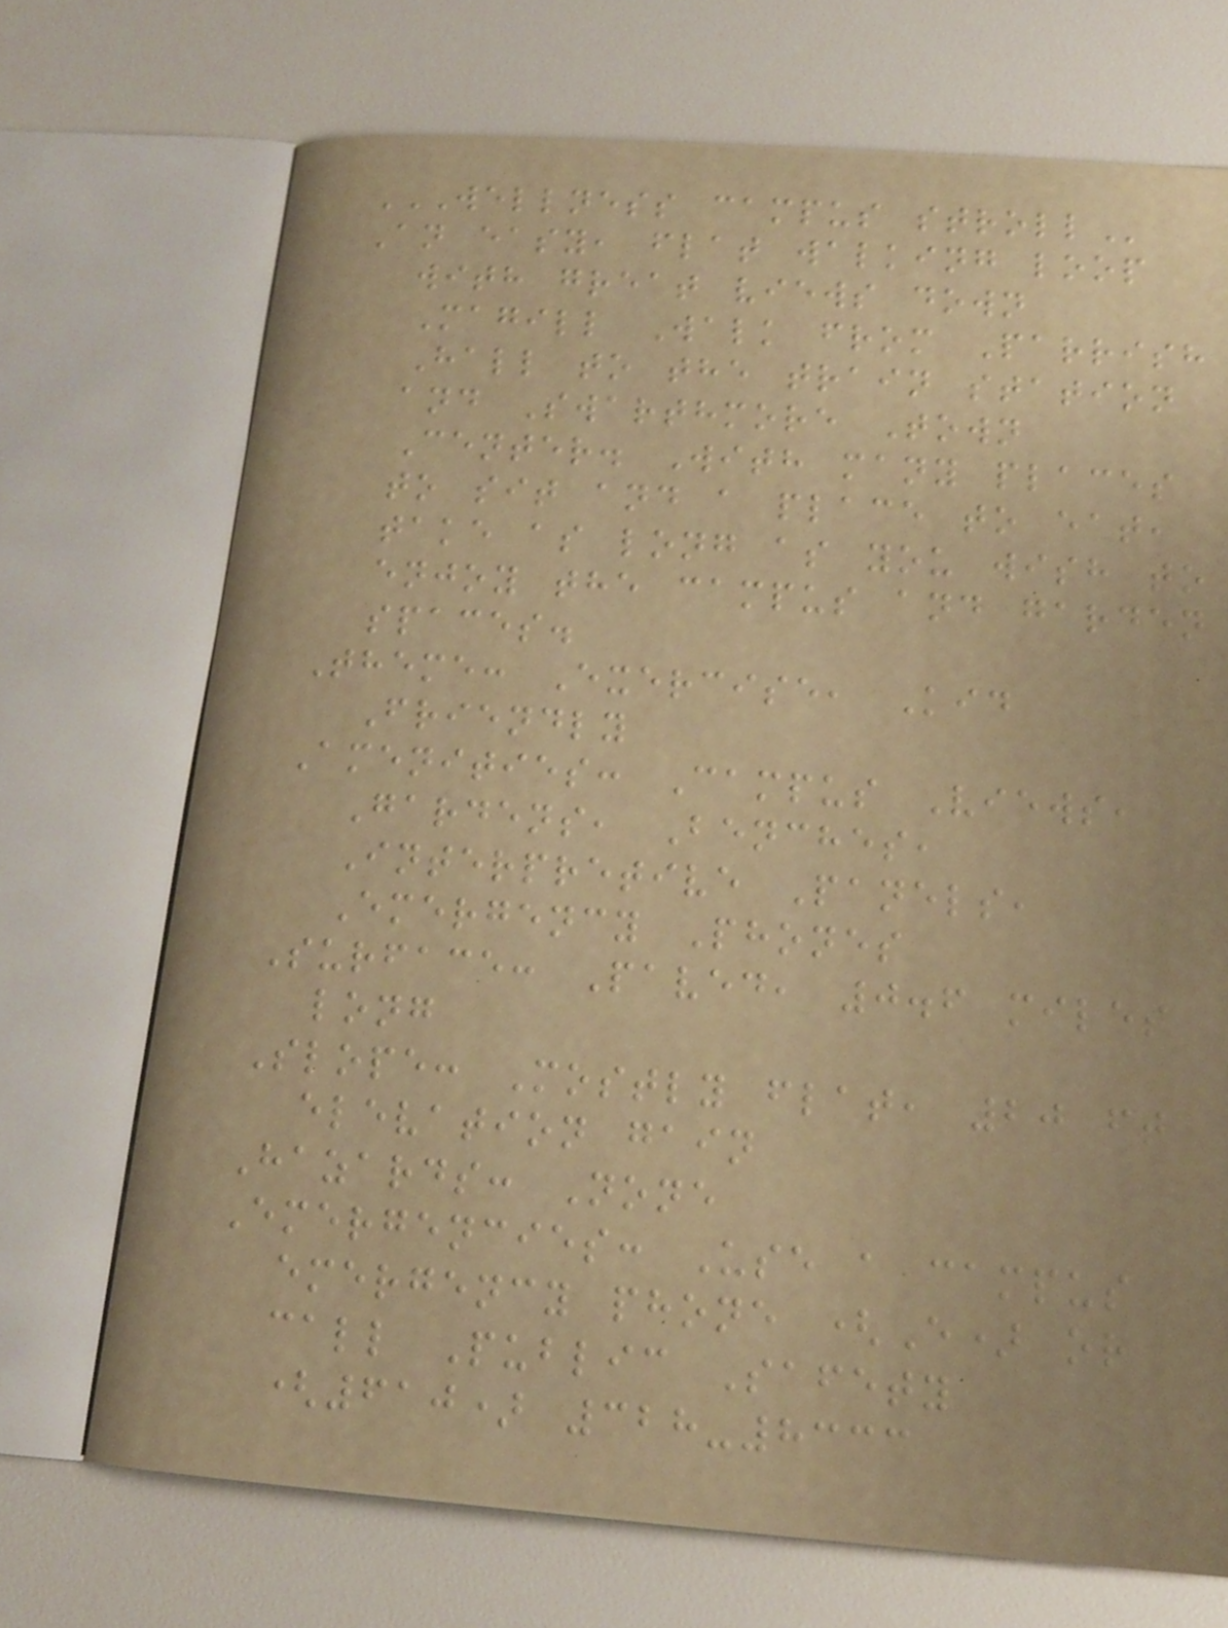WELLNESS CAMPUS STROLL
An easy, flat walking loop
with great views down
Magill Walk from Parrish
Hall to the train station
and Swarthmore Town
Center. With many places
to sit and a place to eat,
take as long as you wish to
enjoy the campus and garden
spaces.
Theme: Exercise, Kid
Friendly
Amenities: Campus Views,
Gardens, Benches,
Interpretive Panels,
Emergency Phones
Surface: Paved, 0.6 miles
long
Slope: Mostly flat, 20 ft
elevation gain
Hazards: None
Emergencies: Use a campus
emergency phone (E) or
call Public Safety
(610) 328-8333
